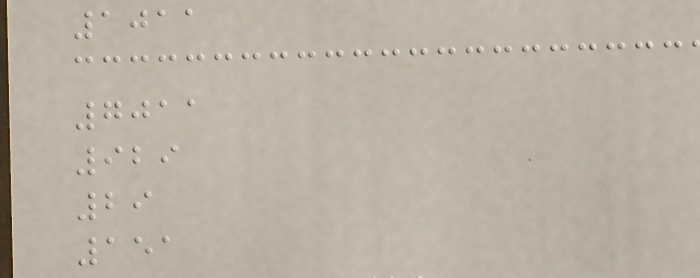1011
7011
929
29
151
